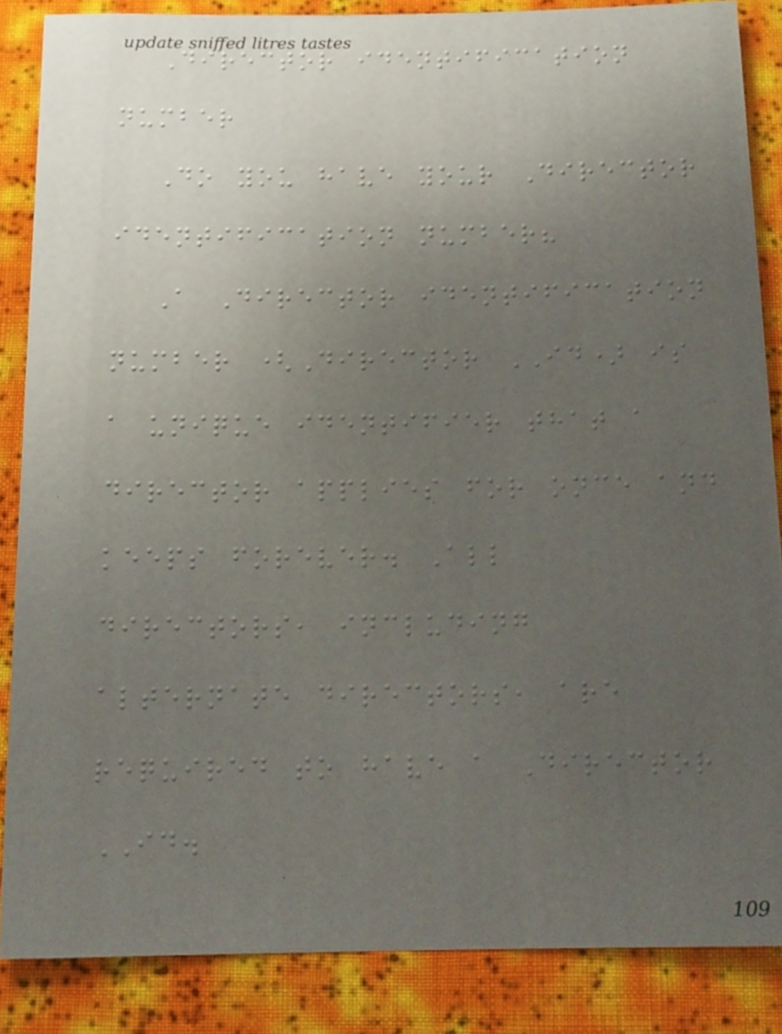Director identification
number
Do you have your Director
identification number?
A Director identification
number (Director ID) is
a unique identifier that a
director applies for once and
keeps forever. All
directors, including
alternate directors, are
required to have a Director
ID.
